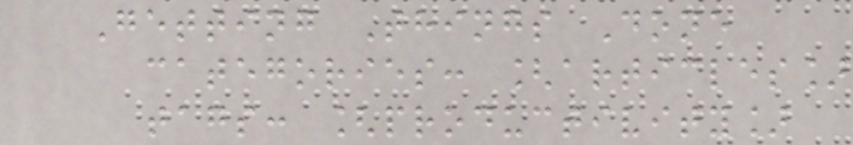Getting Things Done
categories: [articles]
tags: [productivity]
